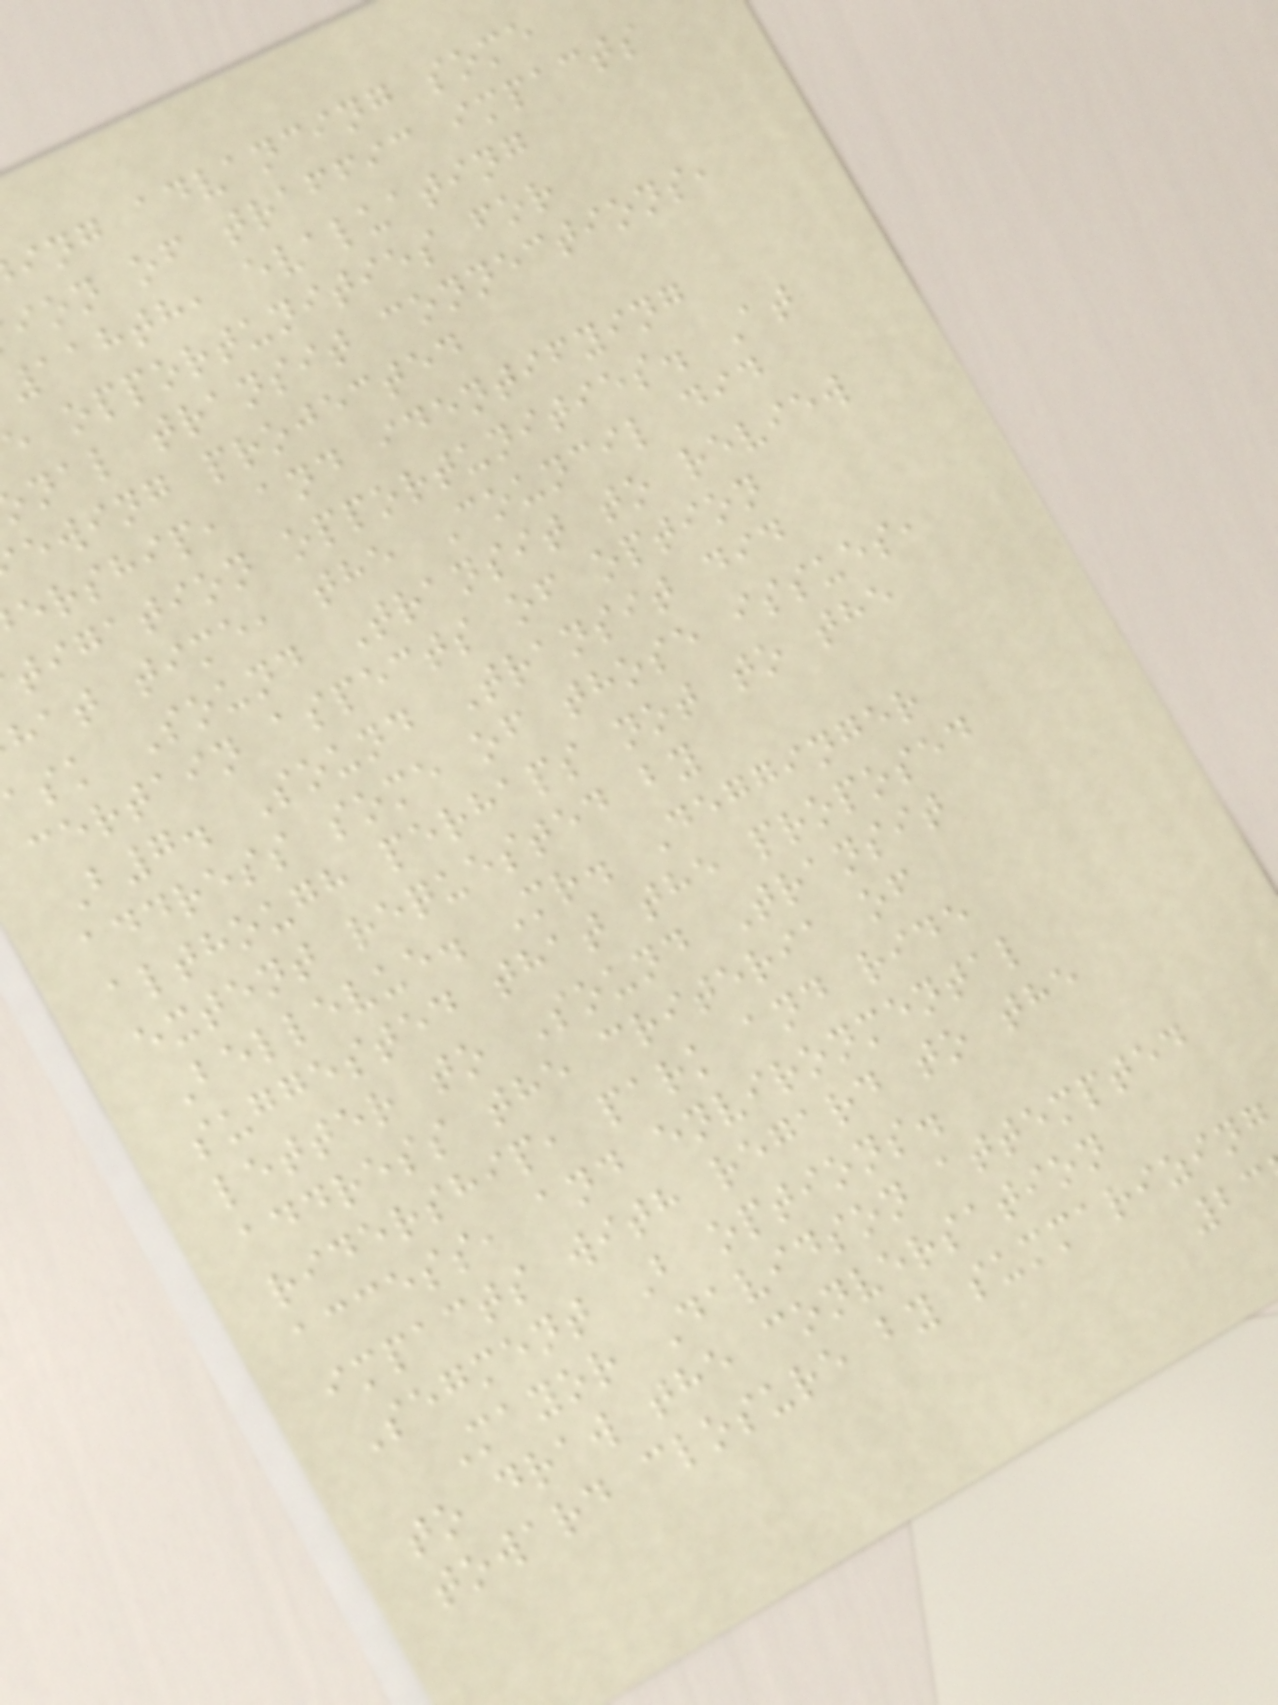ing advancing some
ion of traffic impacts
118th, evaluating
e opportunities for
nal transit connections,
ewing projected
ership, and identifying
tigation opportunities. At
hat time, the Council did
ask Sound Transit to review
certain aspects of option
B7. Sound Transit did
address some of those issues,
although perhaps not to the
extent requested by
Bellevue. Mr. Degginger
suggested that the proposed
letter to Sound Transit
address the criteria of
ridership, park and ride
access, and environmental
impacts with regard to the
Segment B options.
Mayor Davidson attempted
to draw the conversation
toward closure by summarizing
